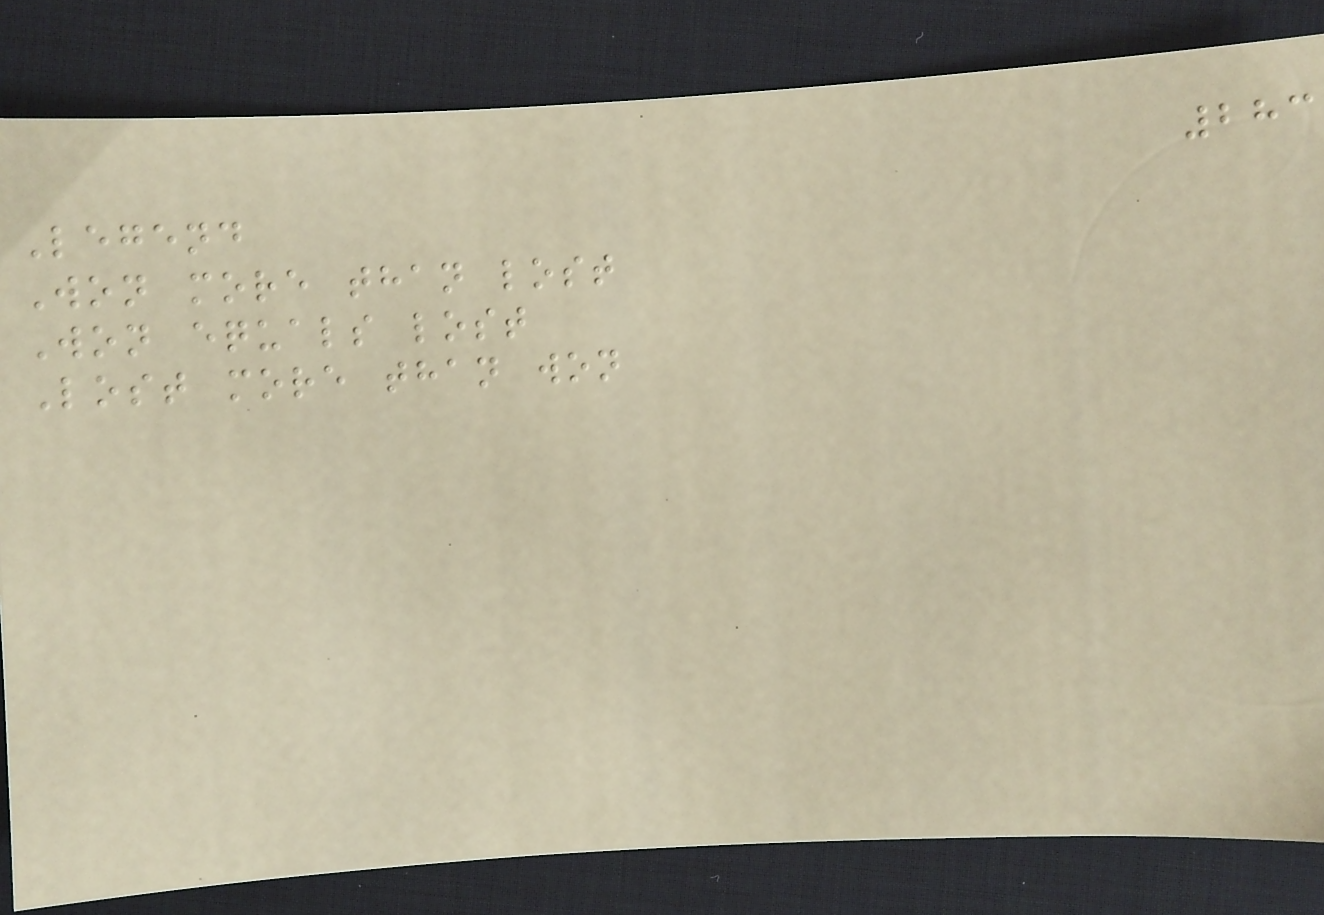283
Legend
Won more than lost
Won equals lost
Lost more than won
